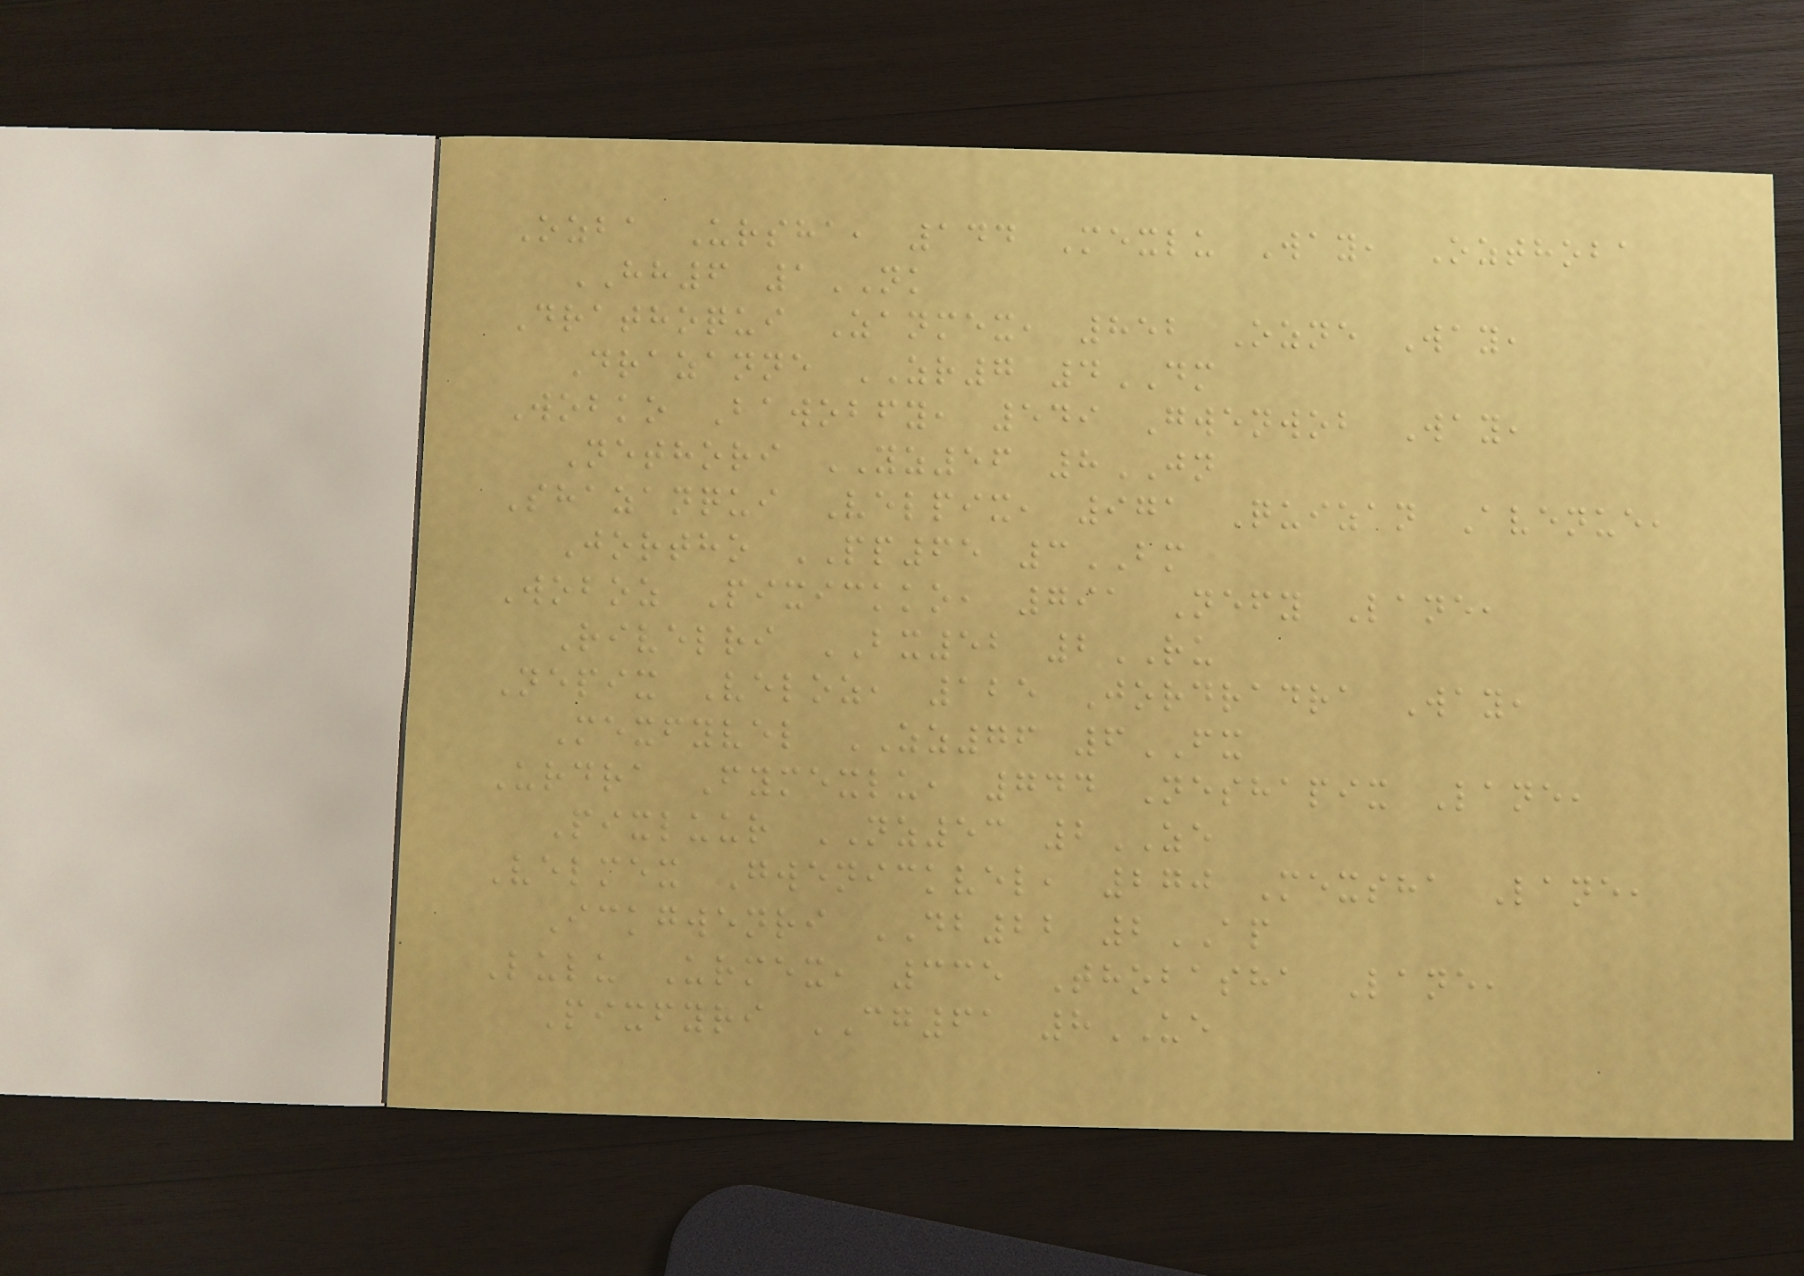Ozba Ursha, 144 Mexlu Way, Ozthoba
HH6 1NK
Drathoqui Zanmex, 852 Ozne Way,
Drazanne ZR7 4DM
Wobko Bawobfy, 549 Gwenwob Way,
Nethori YZ56 8JN
Shazanqui Velpix, 971 Quizan Avenue,
Jortho PP65 3BM
Woboz Pixickko, 791 Nefy Lane,
Rivelri BX52 2RU
Nepix Veloz, 125 Jordradra Way,
Mexfyvel ZZ76 6FX
Urdra Fymexlu, 744 Neshapix Lane,
Pixluur NZ53 2ZE
Velmex Gwenickvel, 270 Mexsha Lane,
Ickgwenri DB22 2AP
Lulu Urmex, 335 Thobasha Lane,
Pixfyri CG61 8UE
